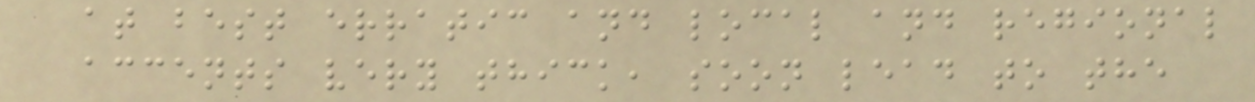at best erratic and local and regional
accents very thick, soon lead to the
